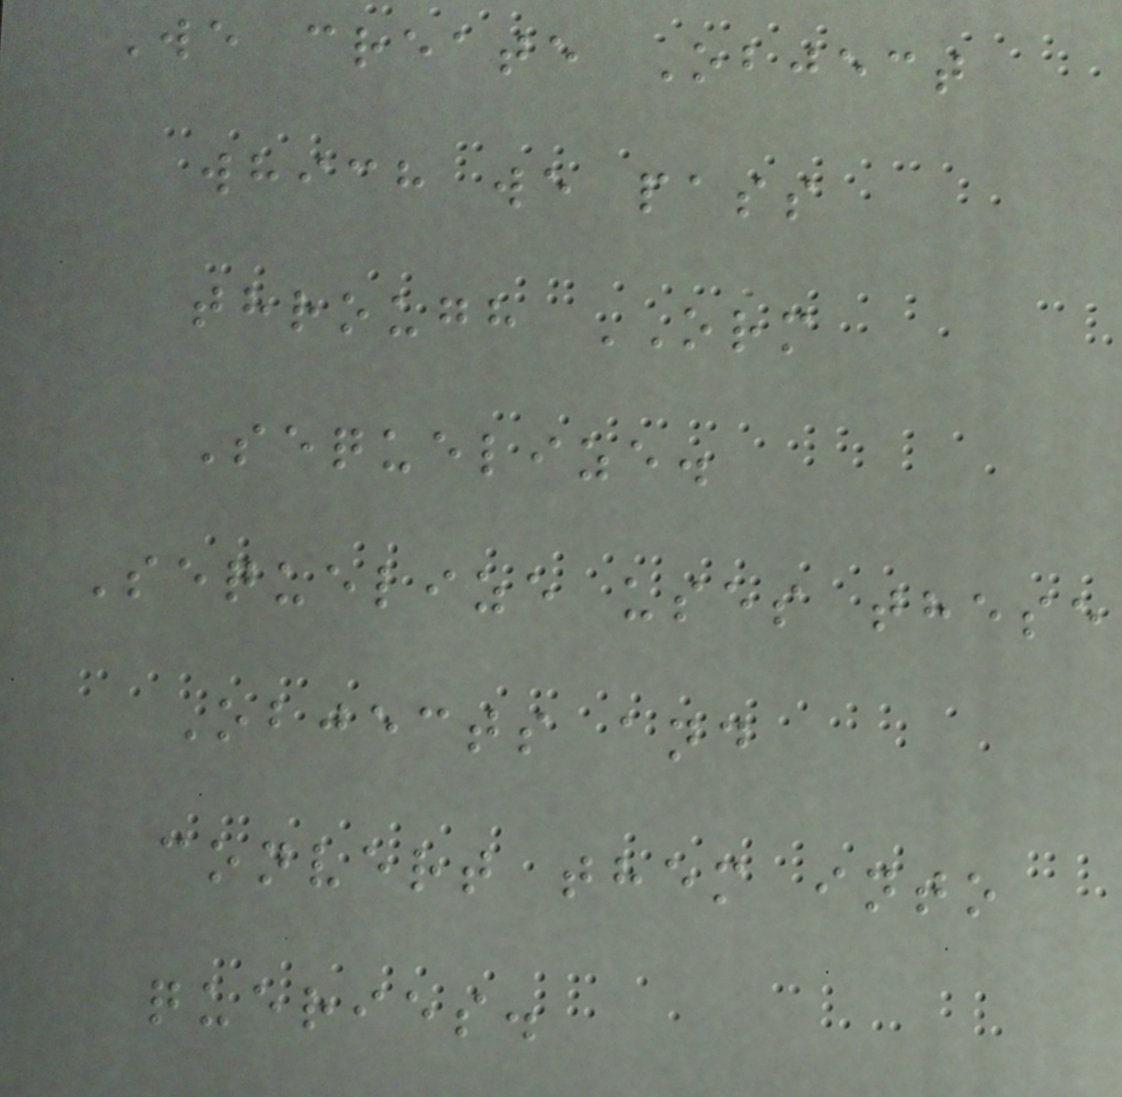We create Object
which we pass
through ORM
Sequelize.
Sequelize uses these
Objects and
convert them into
queries.
